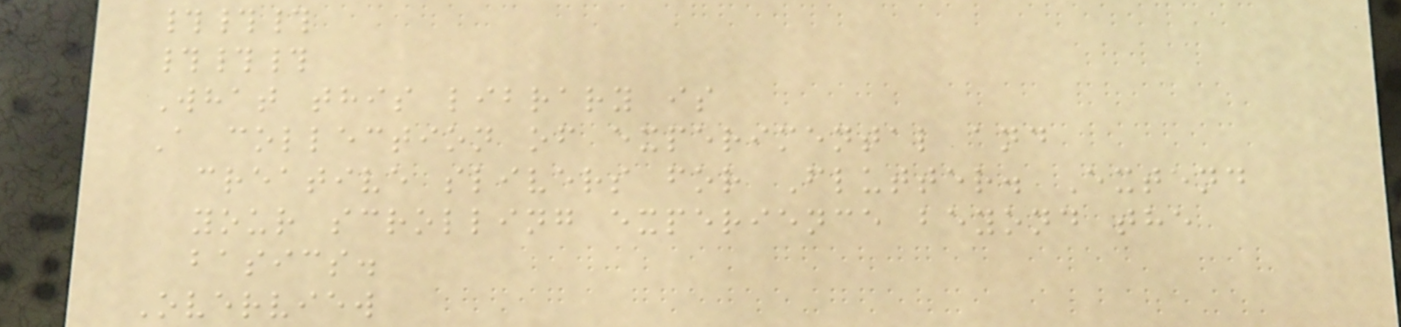###
###
What this library is
A collection of experimental and
creative slivers for Flutter. Extend
your scrolling experience beyond the
basics.
Overview
